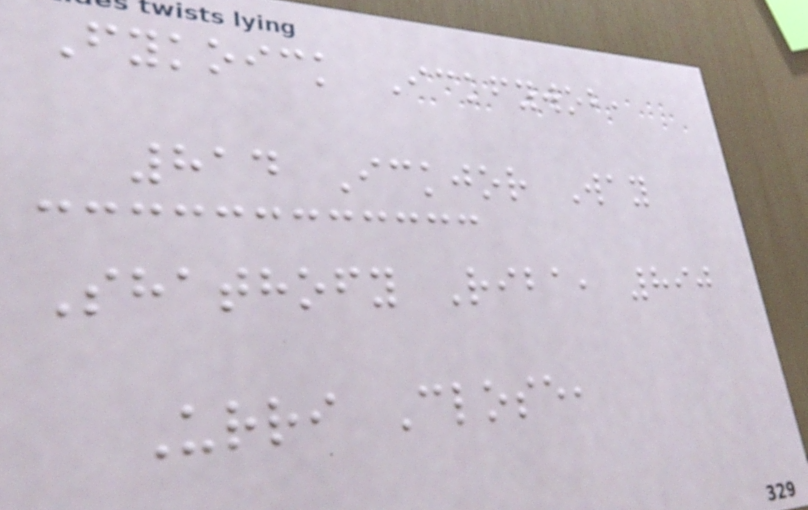Fykoick Ickfywob,
814 Ickjor Way
Shathofy Riba, 890
Urri Close,
